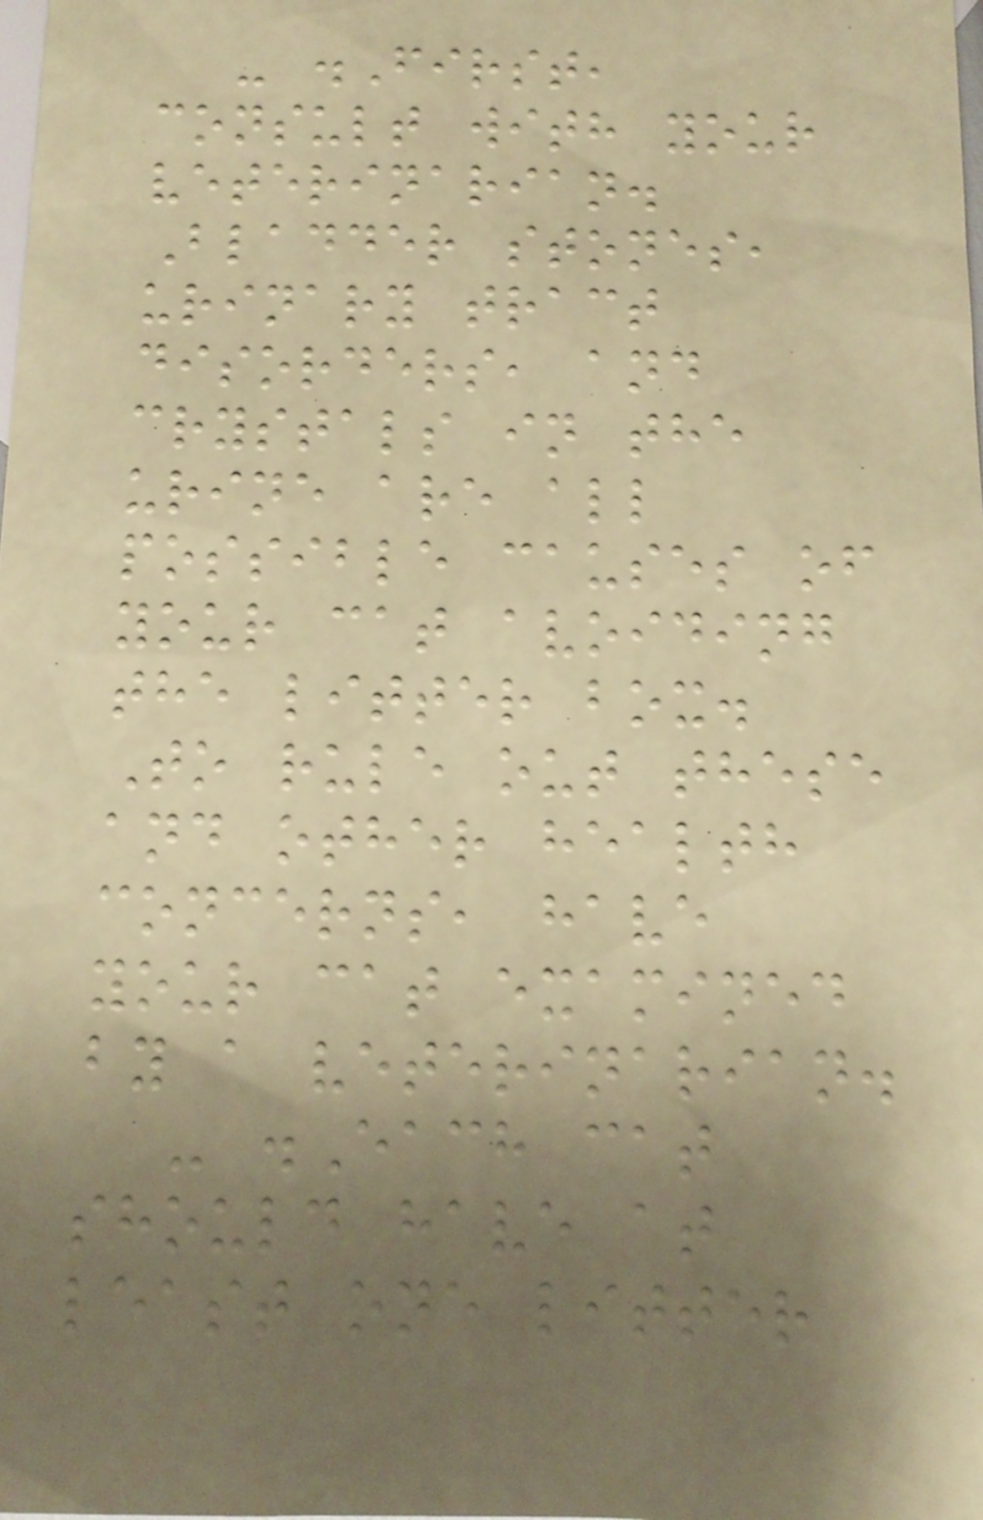- .First,
consult with your
veterinarian.
Bladder stones,
urinary tract
disorders, and
crystals in the
urine are all
possible causes of
your cat avoiding
the litter box.
To rule out these
and other health
concerns, have
your cat examined
by a veterinarian.
- .Each cat
should have at
least one litter
